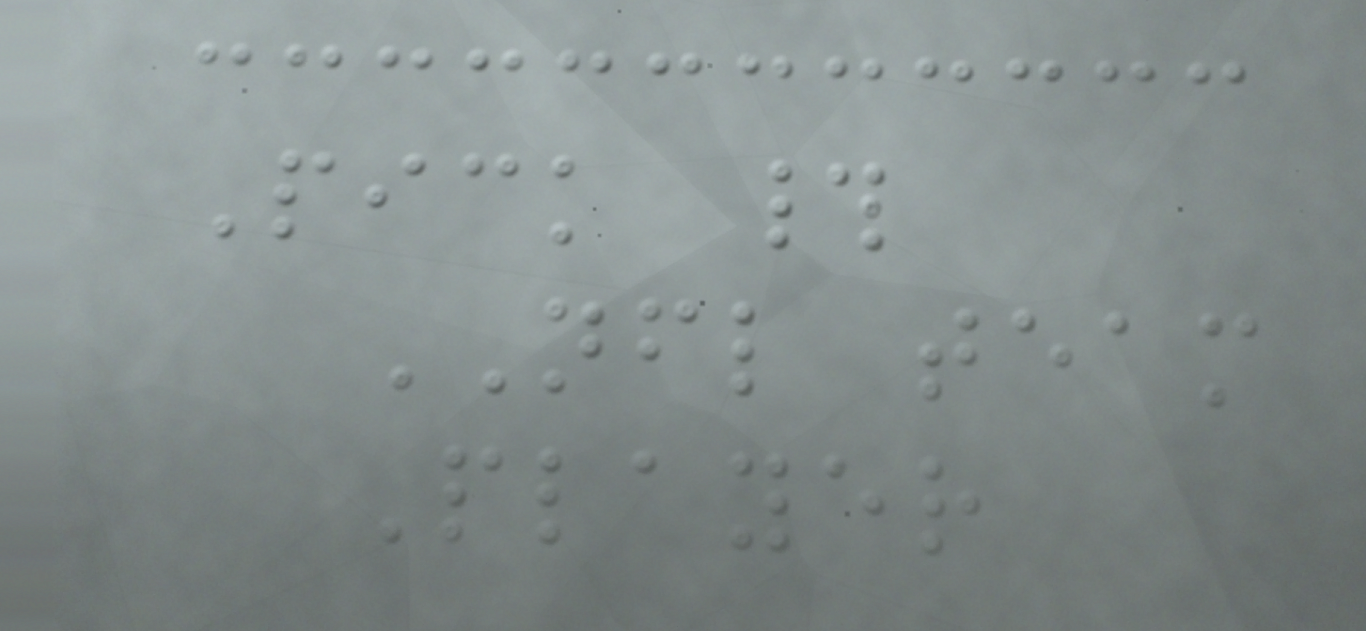Pick #
NFL team
Player
